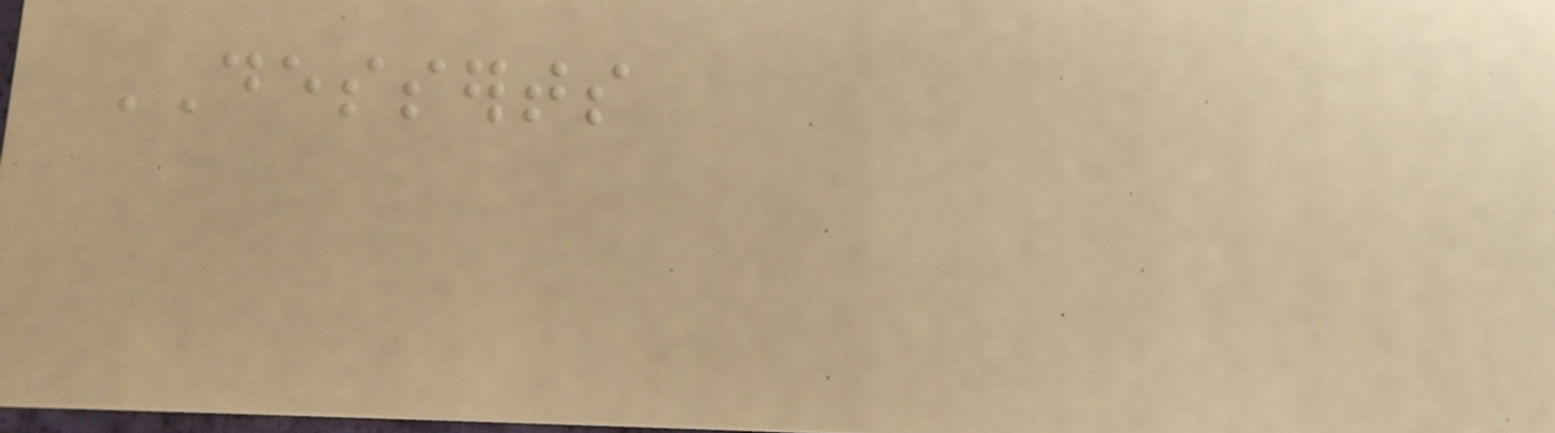DESSERTS
